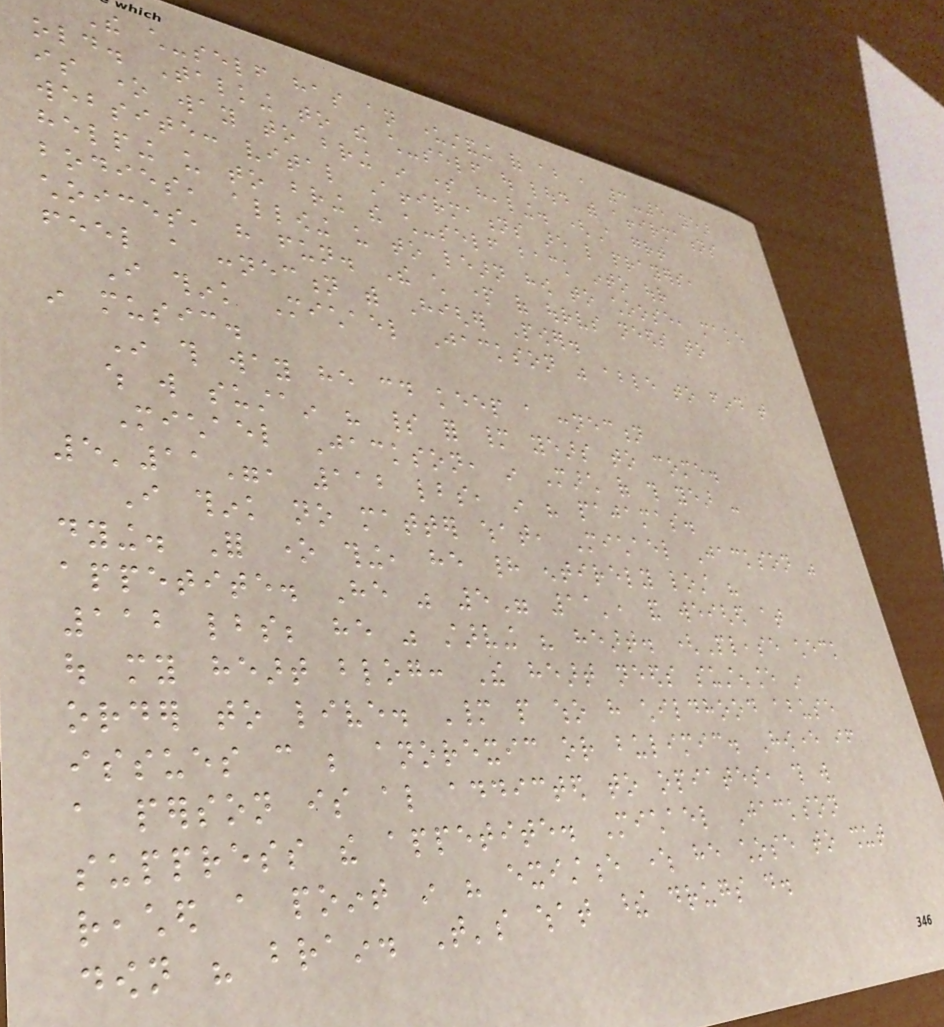The child-self has an understanding of about a 3-5 year
old. Talking to the child-self out loud with affirmations
is one way to bring in some healing. (A great
website: vital Affirmations are like prayers,
helping us to bring the child-self back into our
bodies, allowing us to learn how to choose, make
choices, have fun. The child part of ourselves needs to
feel a connection with Higher Power.
I think Michael Jackson was able to find that
in music.
In this way he could keep a connection
which will sustain his spirit for many years to come.
Michael Jackson, in March of this year -
5'11", 112 lbs, in his pajamas.
I think no matter what, Michael Jackson was
dying. For one thing, he had entirely lost his
appetite. He was 5" 11', and weighed at
112 lbs; he was starving his heart. (Please check
out my heart blog: The heart needs sustenance in
order to live. Many people who have childhood abuse
issues can be anorexic or bulimic. However if
a person is also addicted to opiates, this will
suppress the appetite. Michael Jackson
reached a point in his existence where he chose to shut
down his brain. That's what these drugs do.
